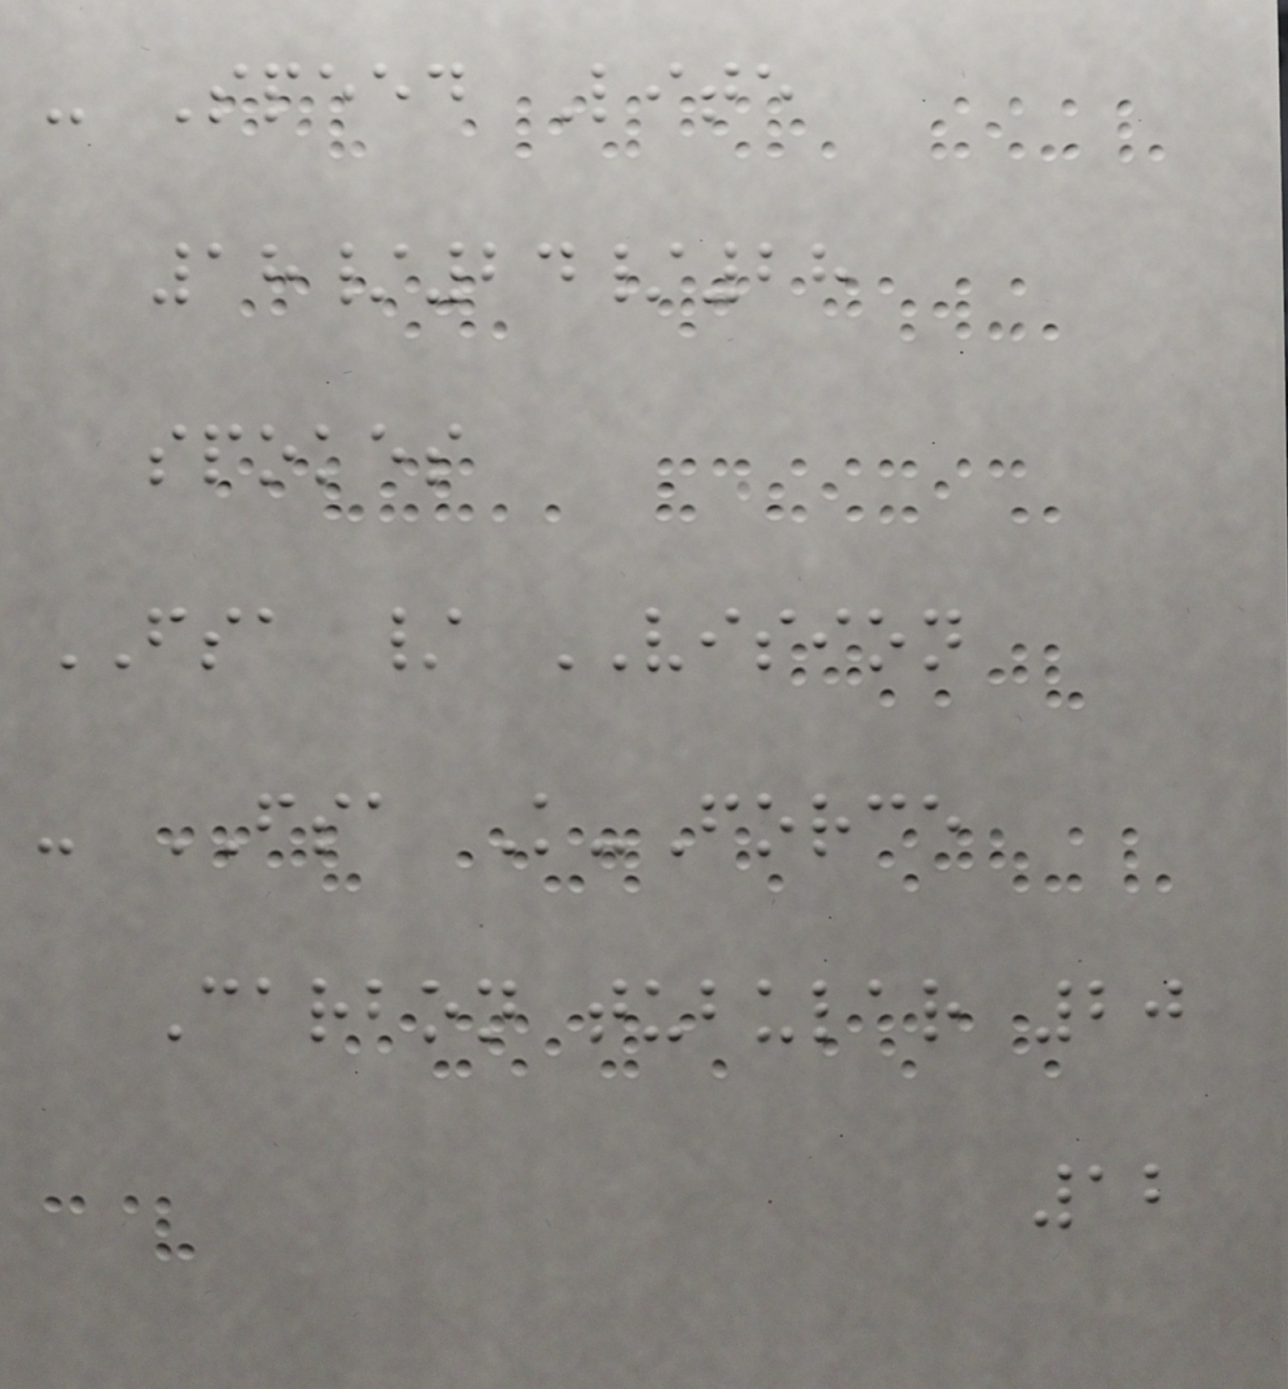- Speed Lite
18/24/28
spokes
FSA / VISION
- FSA K-Force
Carbon tubular 20
12
